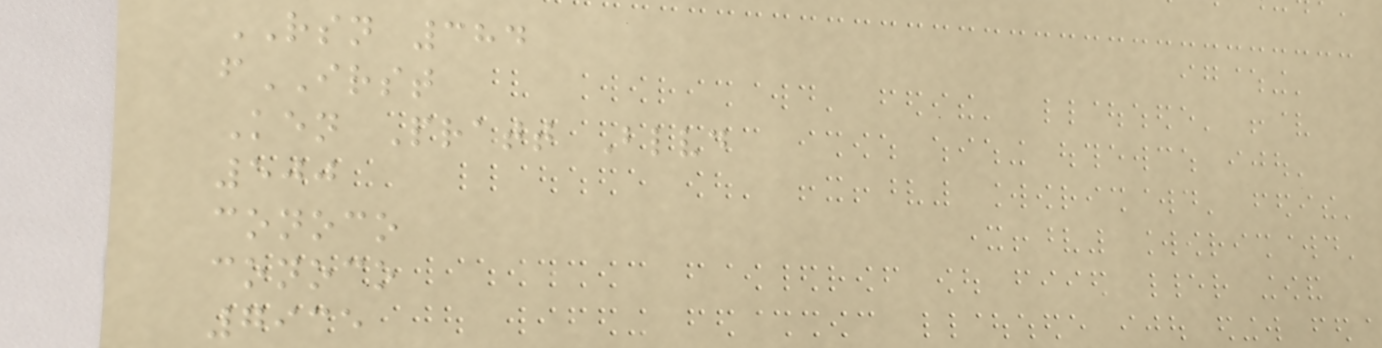RSN 384
fIRST
Ken Pratt Blvd
500
conoco
conoco
7935
